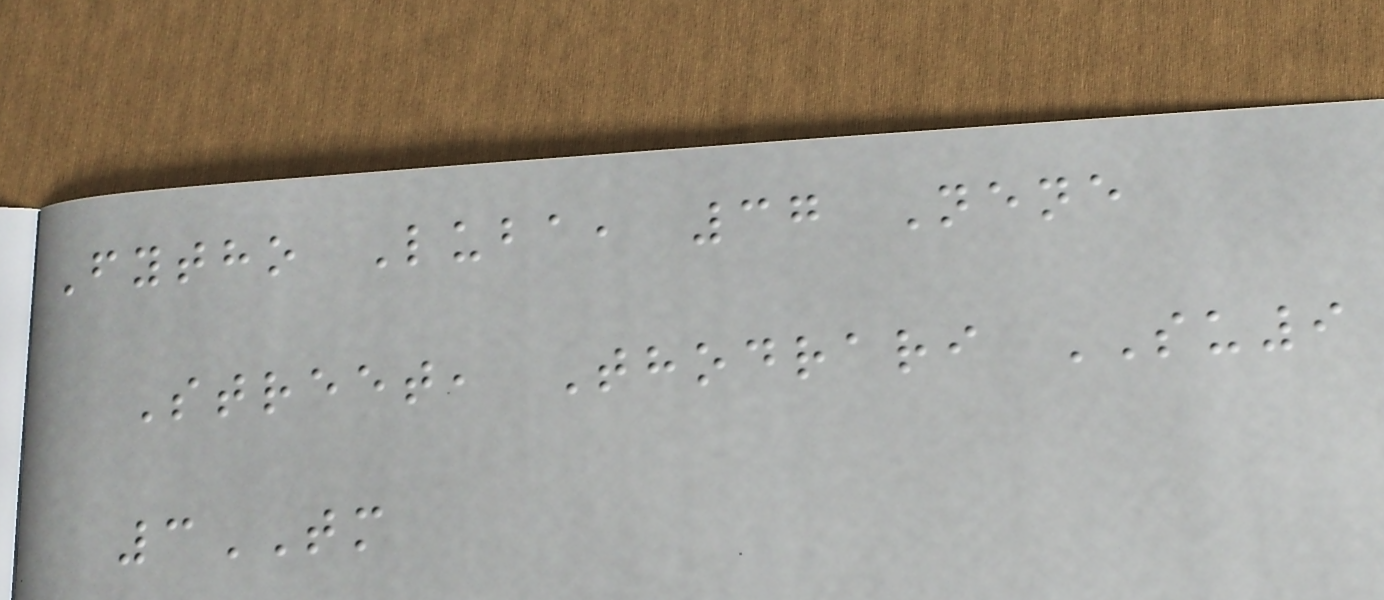Fytho Luba, 37 Nene
Street, Thodrari SU9
3TM
